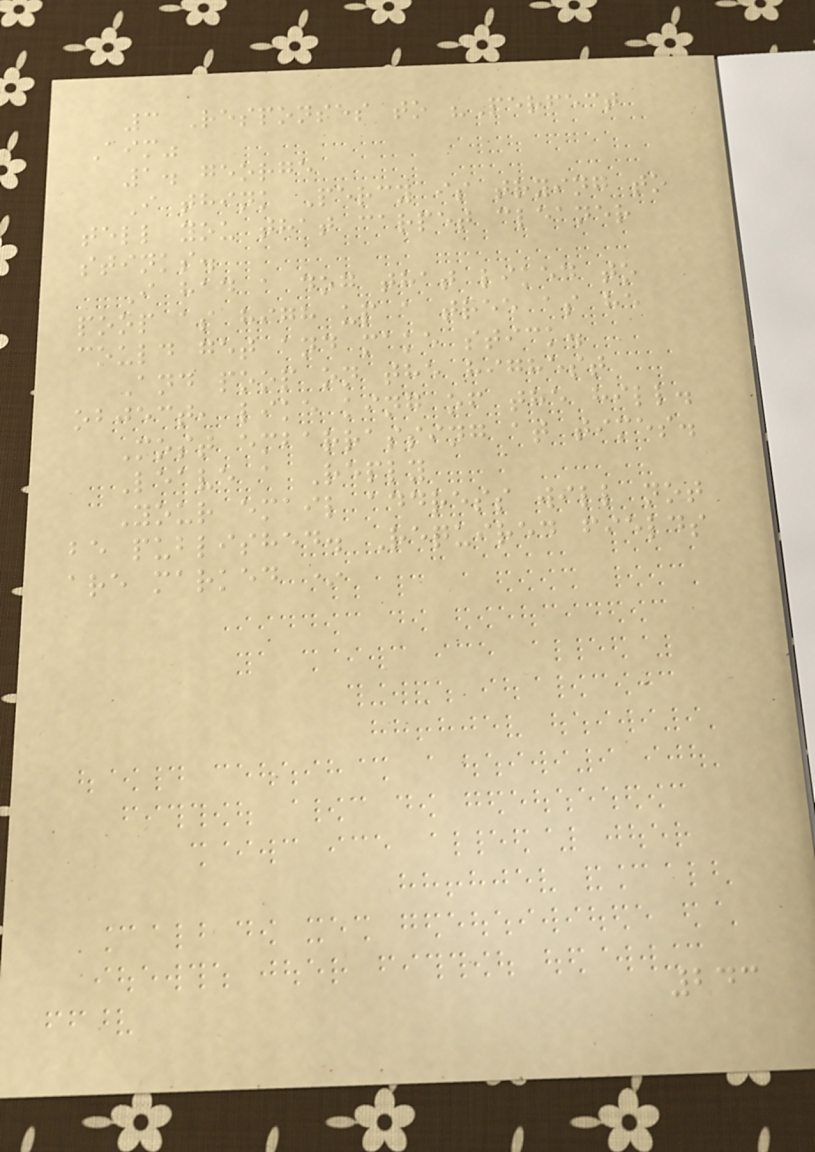3 Responses to "Perfect
Aim"
1. george
I think Percy is trying to
tell you that carpet cleaner
stinks.
I had a dog that liked to
poop as high up a tree as he
could get and make stick.
And poop on the highest
object, like king of the hill.
Most embarrassing at times.
Leave a Reply
Your email address will not
be published. Required fields
are marked *
243
